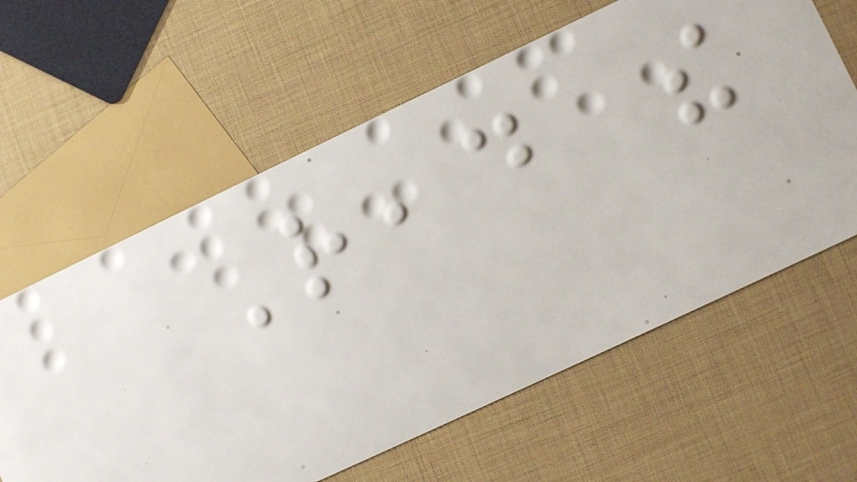Read the
